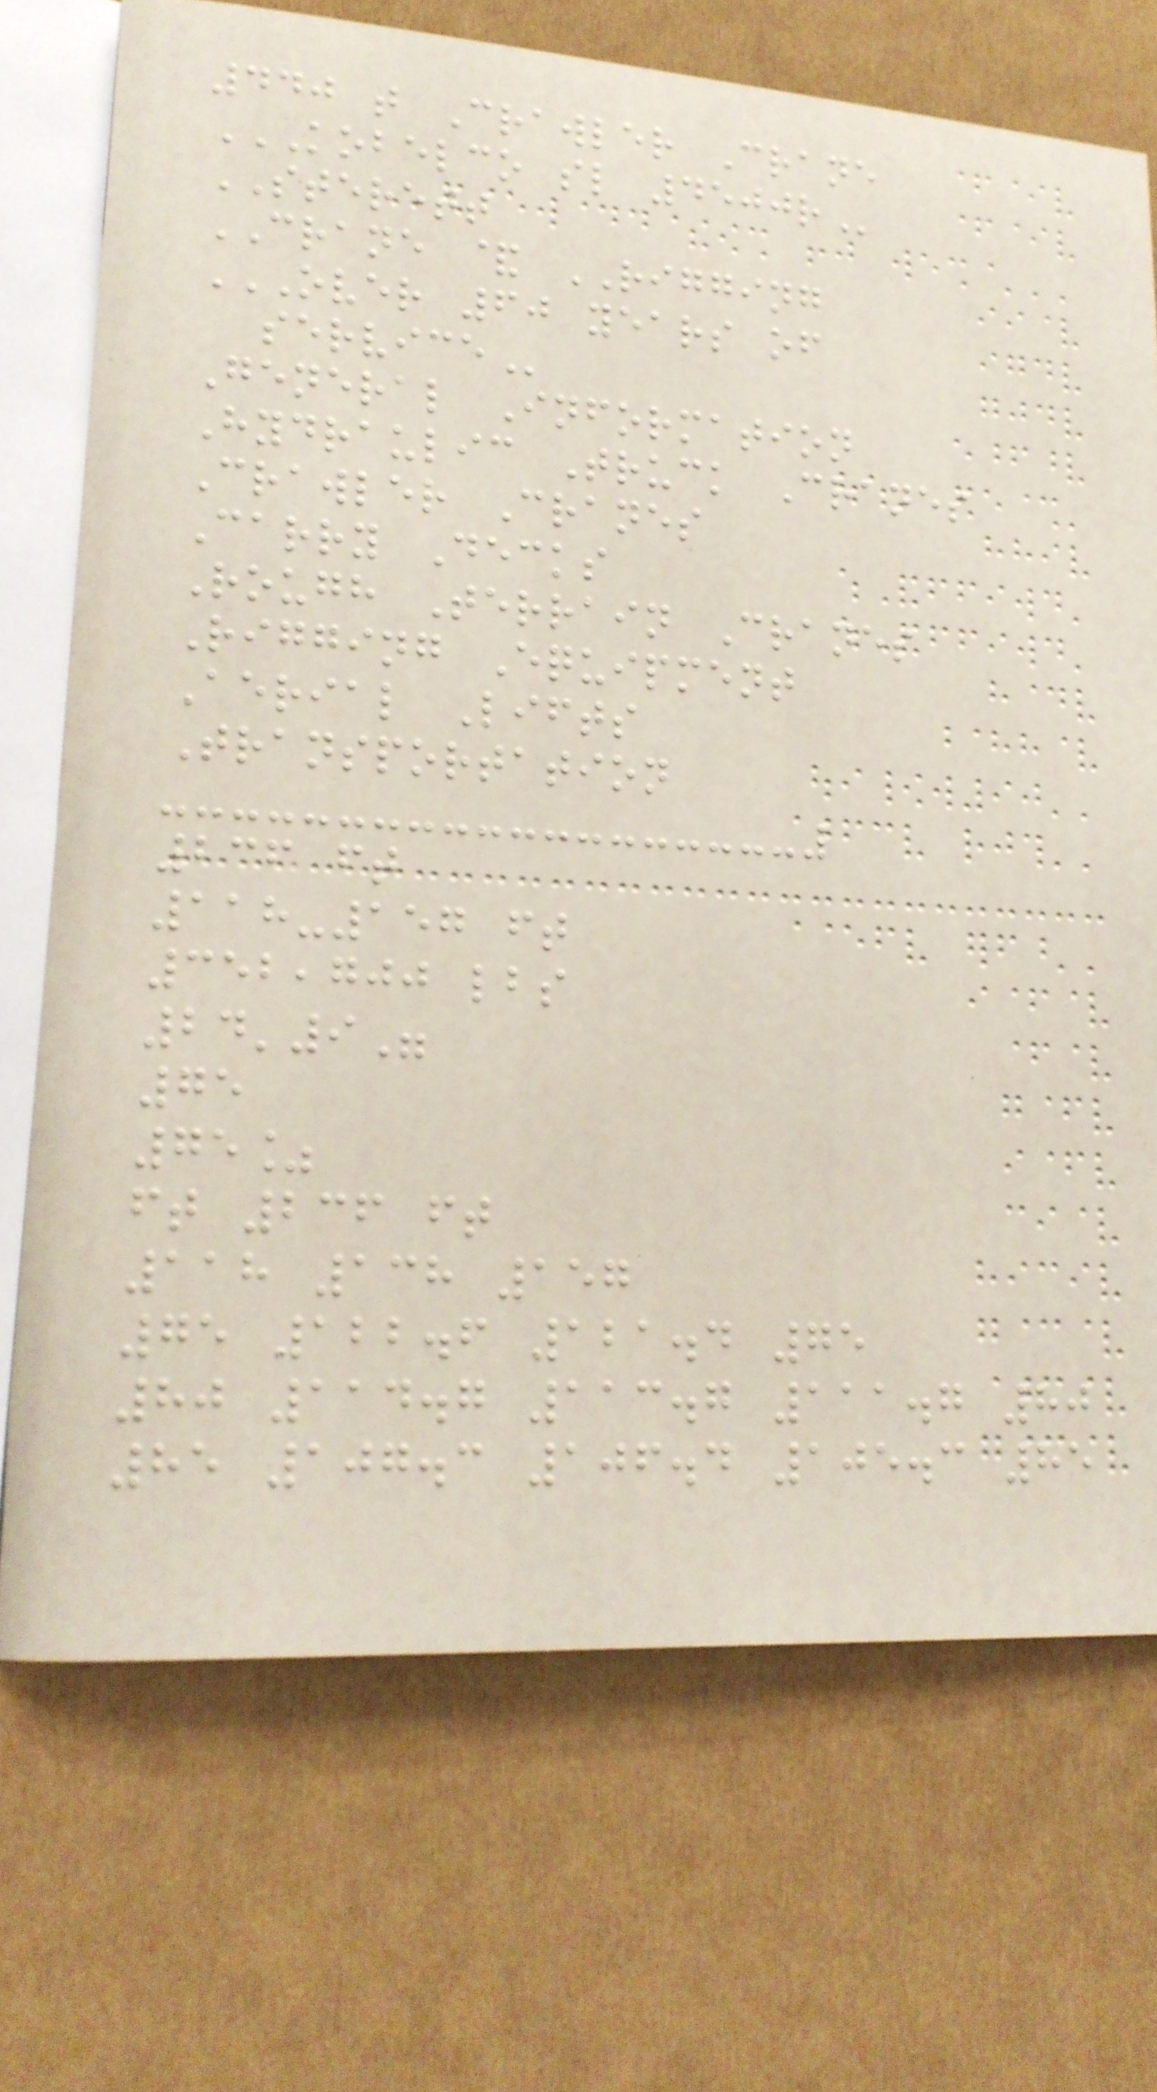440 t Crawler Crane
KOBELCO SL 4500R
STERETT
CRANE & RIGGING
OVER 60 YEARS OF
SERVICE
General Information
Hydraulic Truck Cranes
Crawler Cranes
Carry Decks
Rough Terrain Cranes
Rigging Equipment
Aerial Lifts
Transportation
236 ft
118-157 ft
352,700 lbs
24'9"
75
75%
ft 236 ft
118 138 157
75 122.6 121.4 75
80 114.7 113.7 111.7 80
85 107.3 106.4 105.3 85
